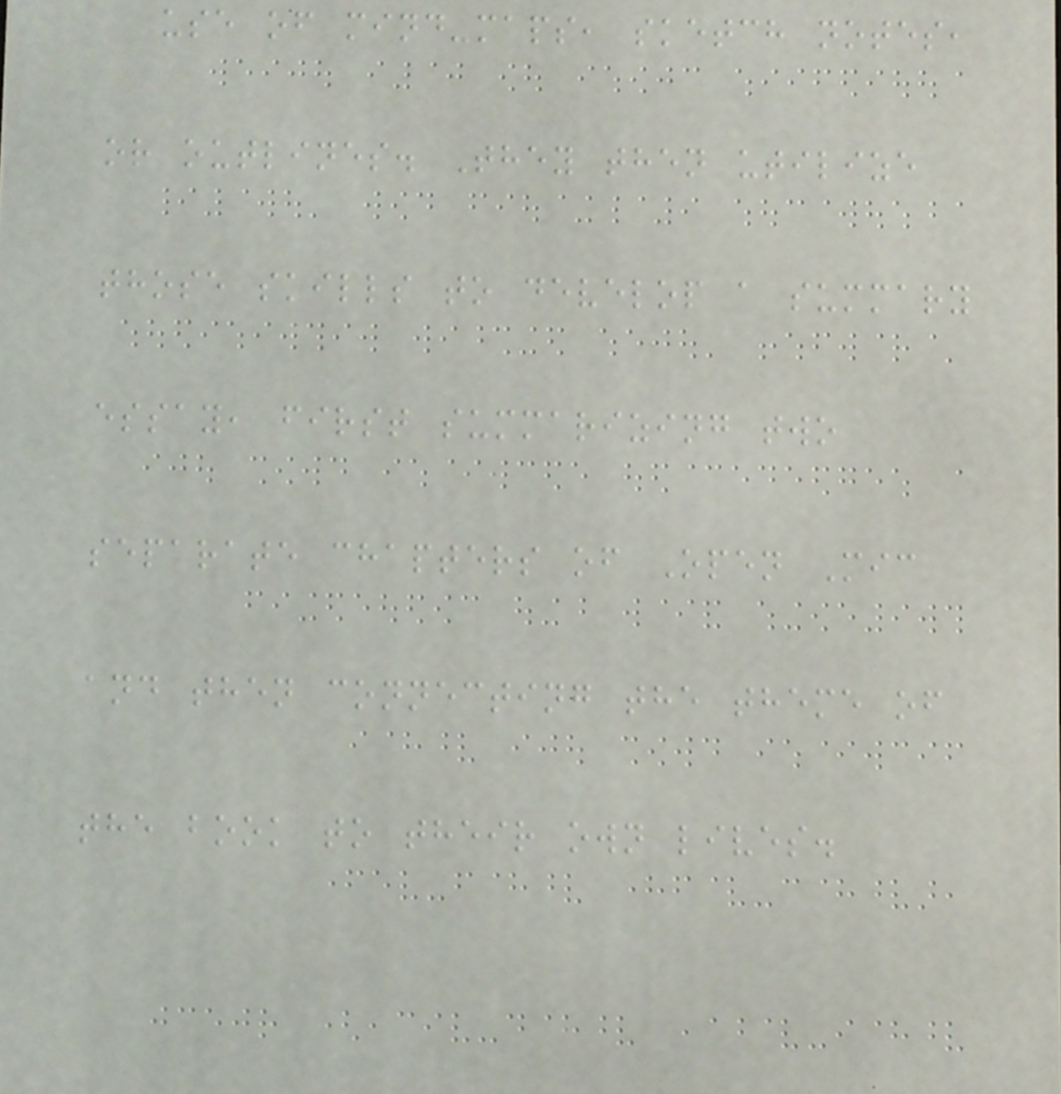use of mind-maps, sketch notes,
or outlines. They then utilize
those skills to develop a summary
essay, first summarizing two
separate chapters of Open Mic
and then connecting the theme of
the book to their own lives.
